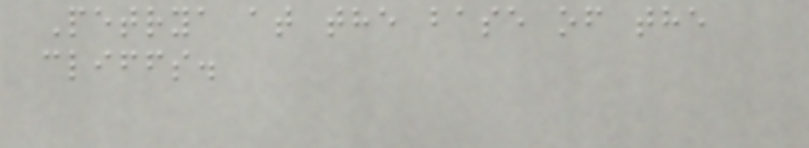Petrya at the base of the
cliffs.
